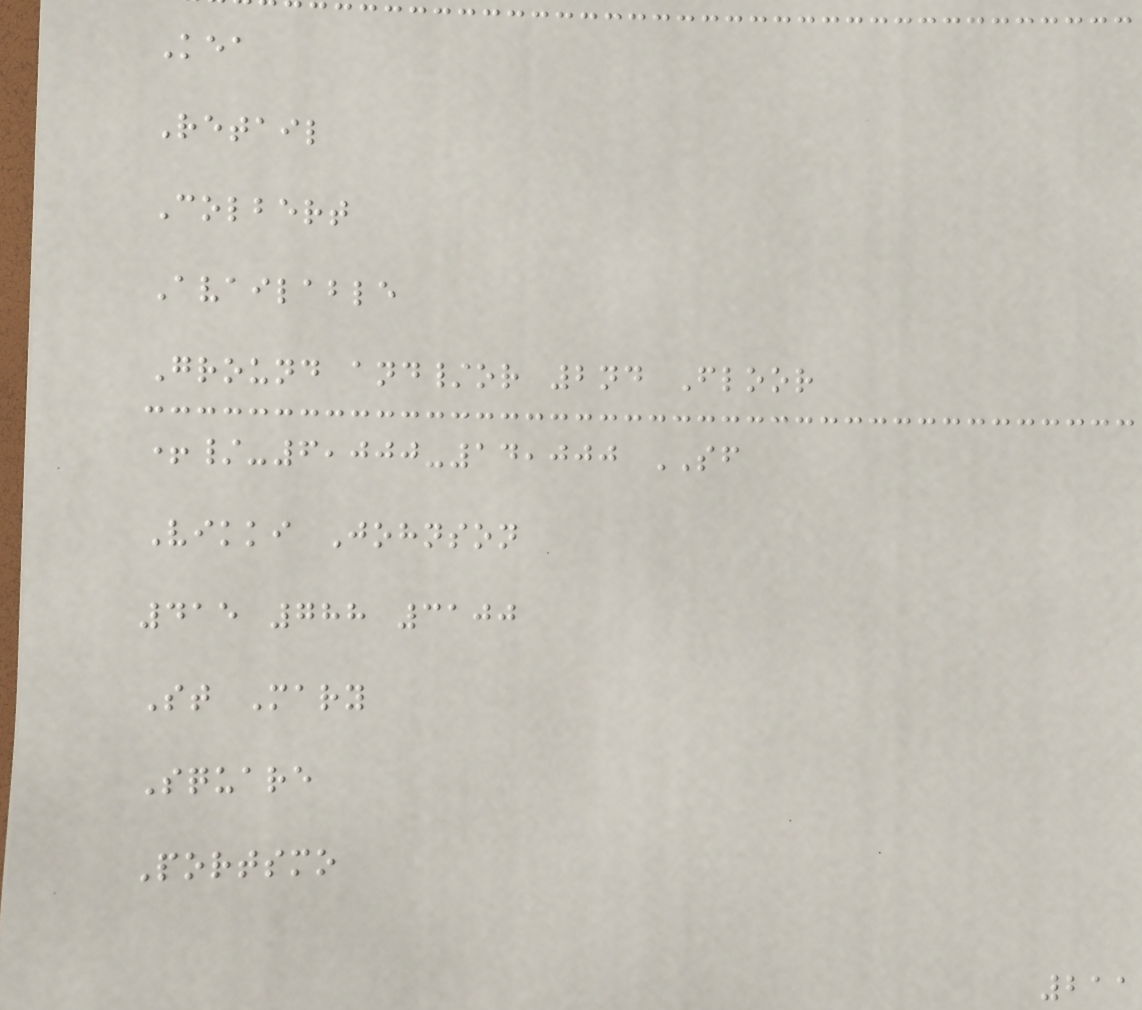Kea
Retail
Colbert
Available
Ground and/or 2nd Floor
+/-6,000-14,000 SF
Vikki Johnson
415 788 3100
St Mary
Square
Portsmo
211
